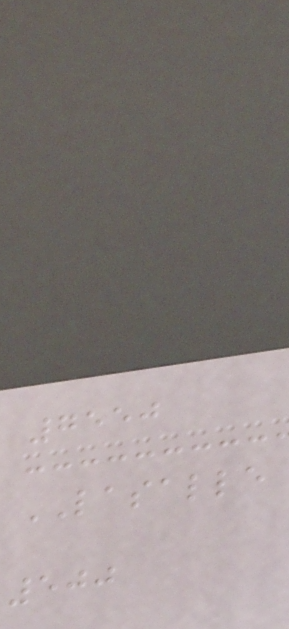7550
LASALLE
500
